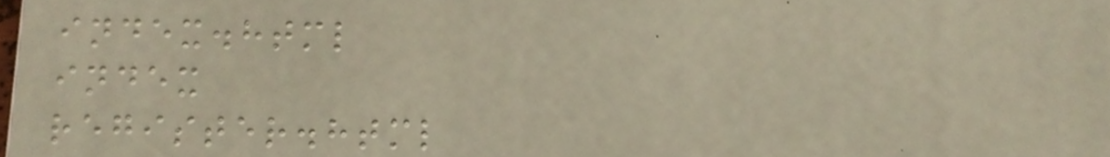index.html
index
register.html
